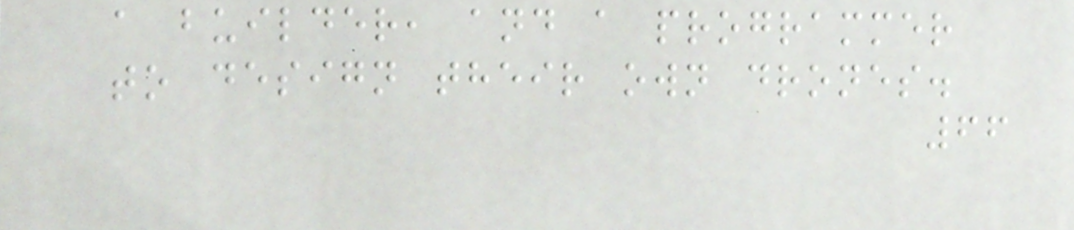a builder, and a programmer
to design their own drones.
66
